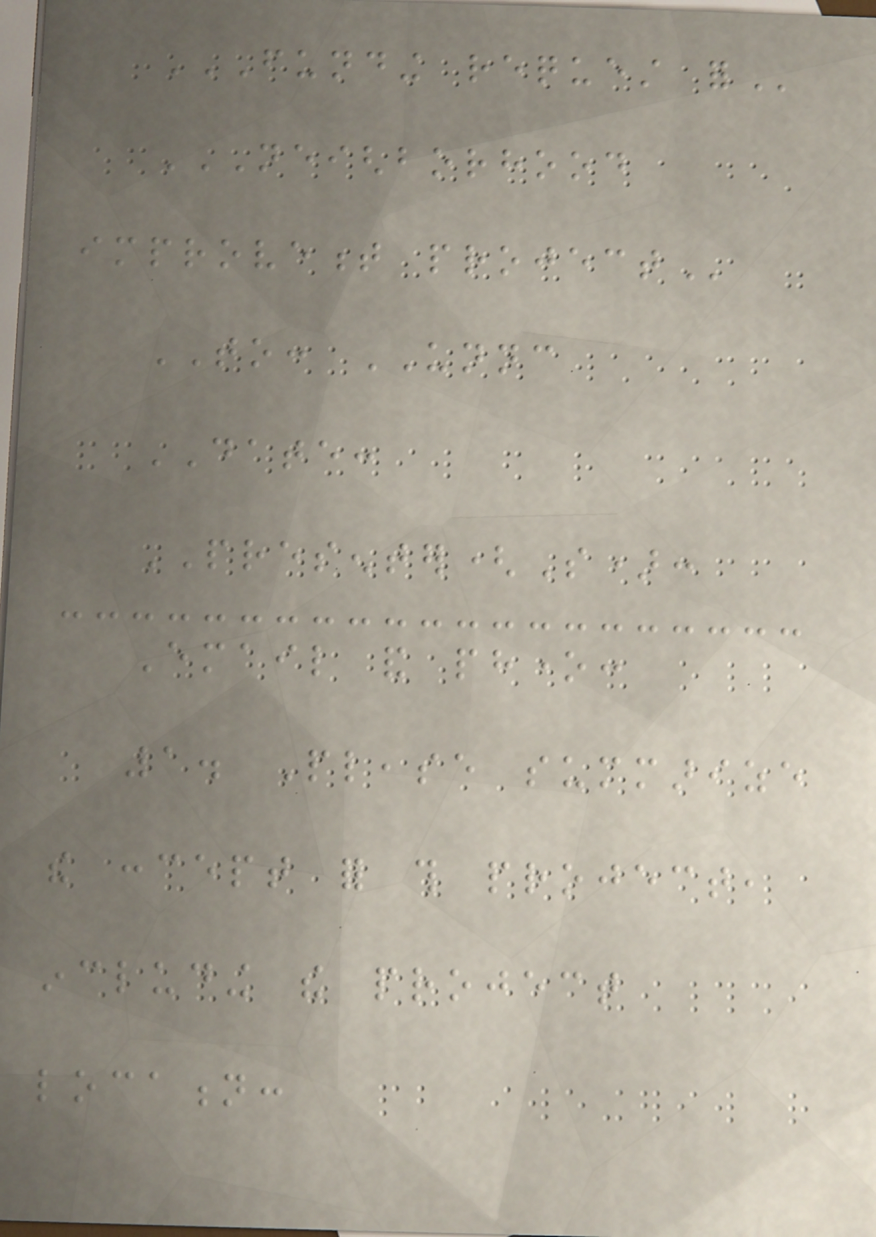FUNDING REQUEST FOR
NEIGHBORHOOD
IMPROVEMENT PROJECT
TO: UNNC
DATE:
PRESENTER(S):
Email and phone:
1. Please summarize
the concept for this project,
including the project
location:
